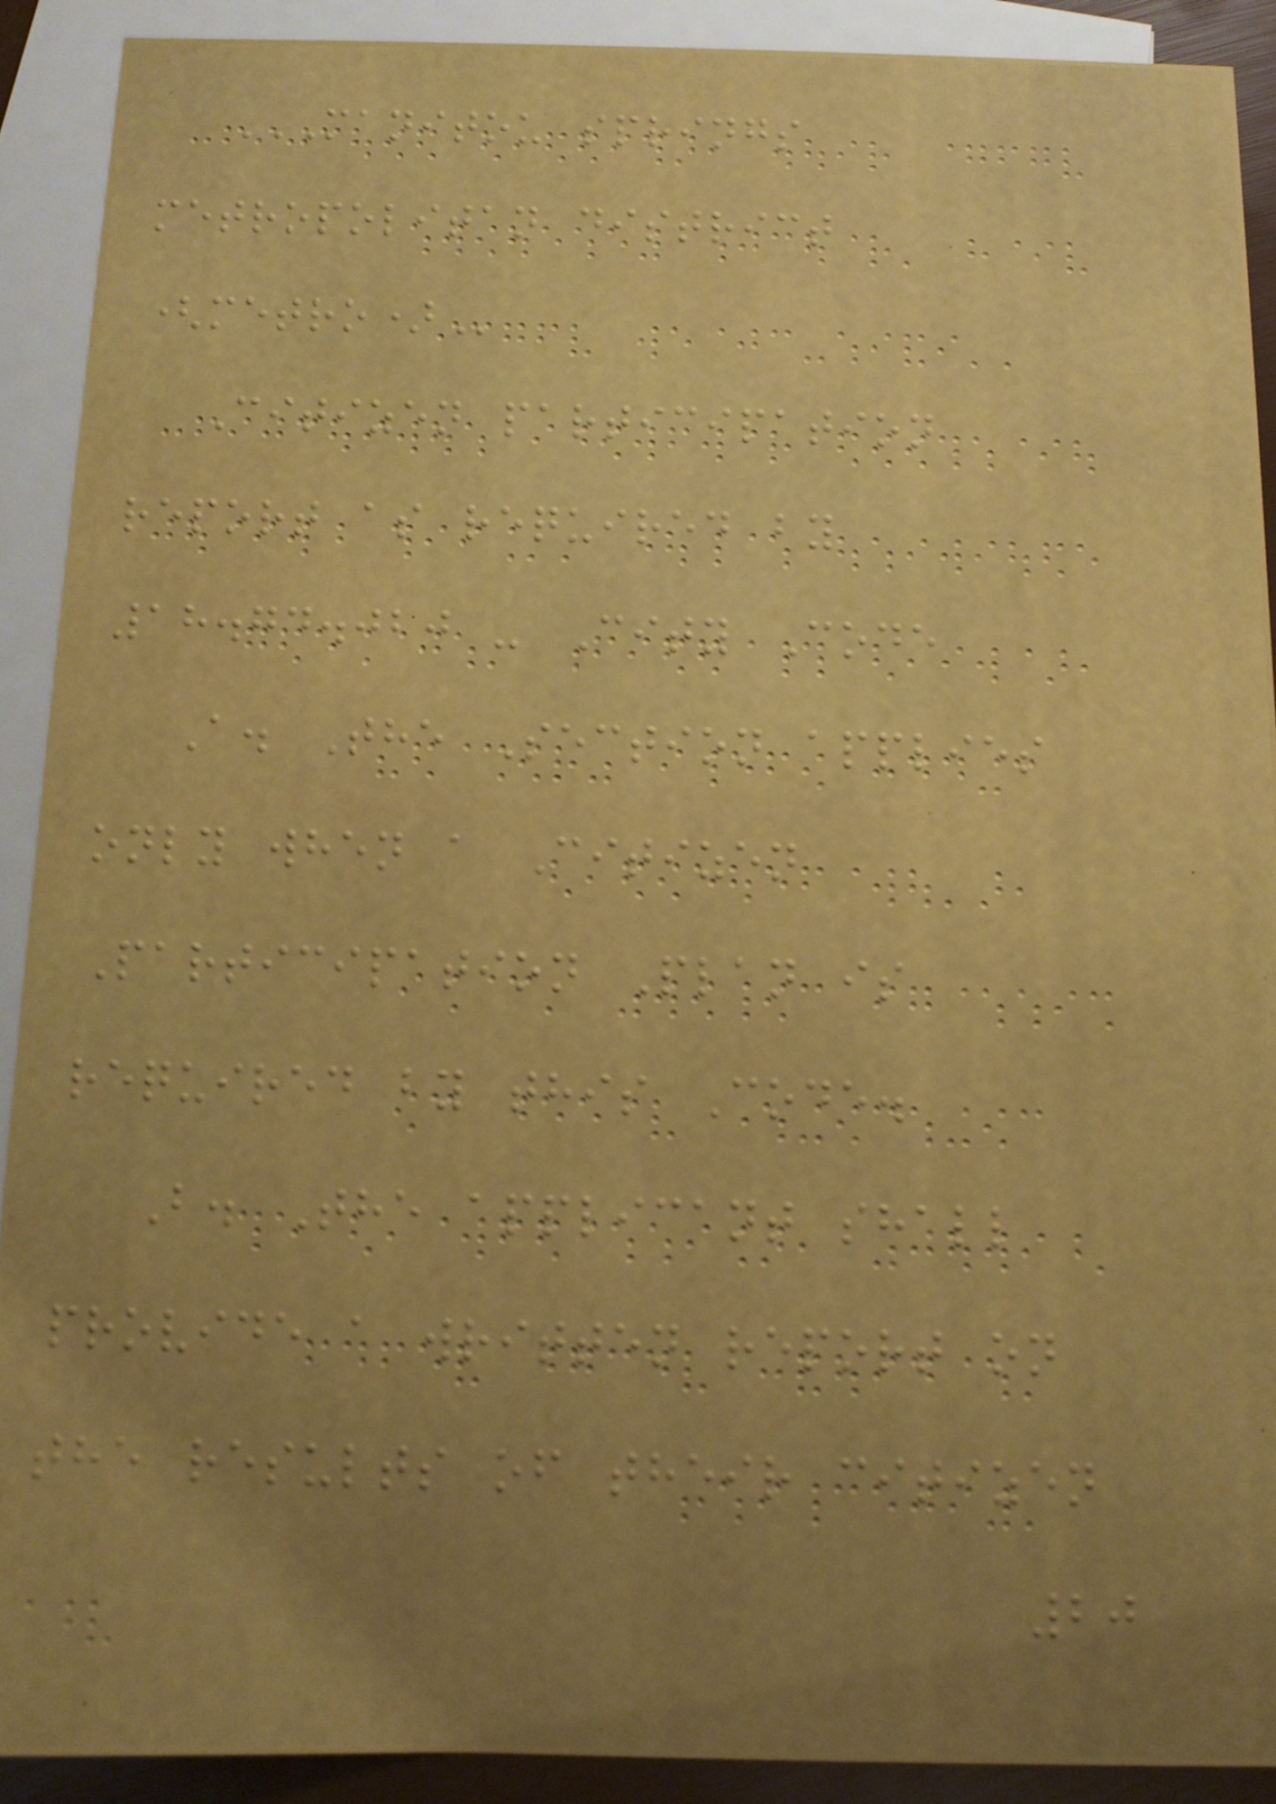MANITOU SPRINGS
METROPOLITAN DISTRICT
(METRO)
Citizen participation
report as required by
18.74.020 - City Code
A. The Section applies
only when a Citizen
Participation Plan is
required by this Code.
B. The applicant shall
provide a written report on
the results of their citizen
20
